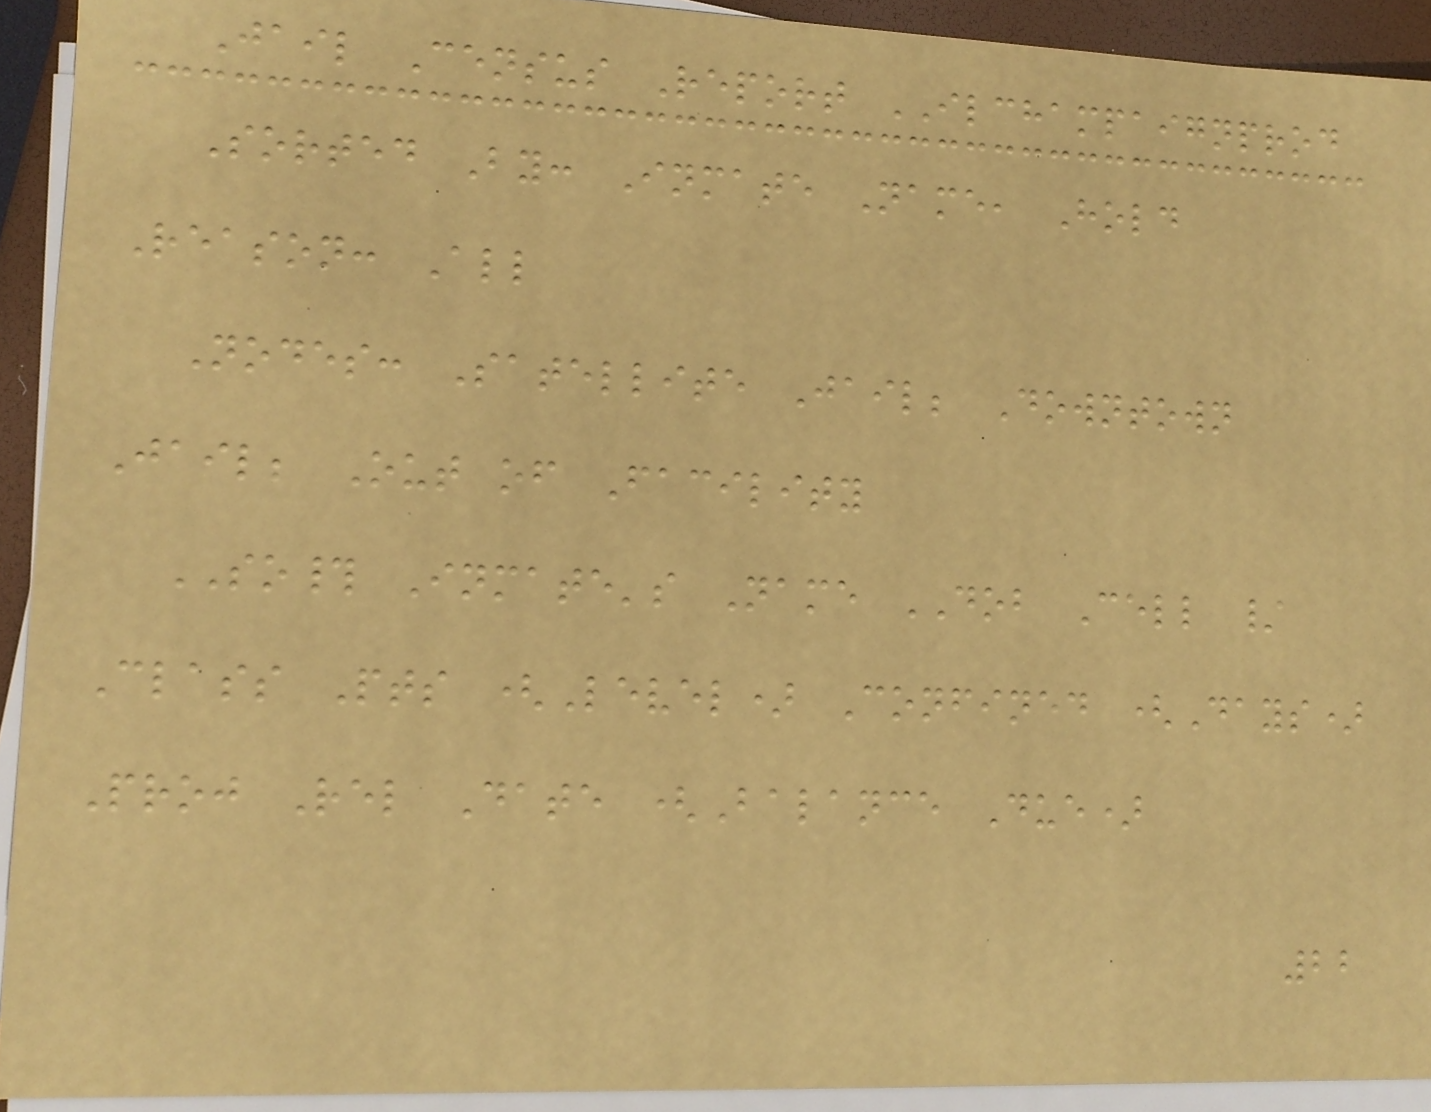Jail Census Report ILCHAMPAIGNPROD
Sorted By: Inmate Name, Hold
Reason: All
Nodes: Satellite Jail; Downtown
Jail; Out of Facility
SO# Inmate's Name DOB Cell /
Class Pts (Level) Confined (Days)
Proj Rel Date (Balance Due)
22
